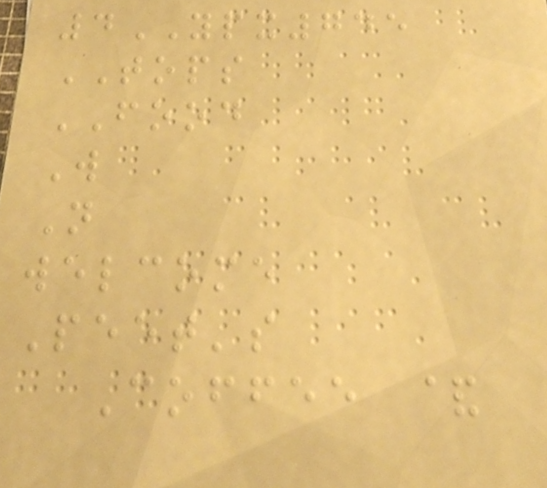4YPX745
TOPS
FOOD
W
N
welcome
Peet's
Coffee &
